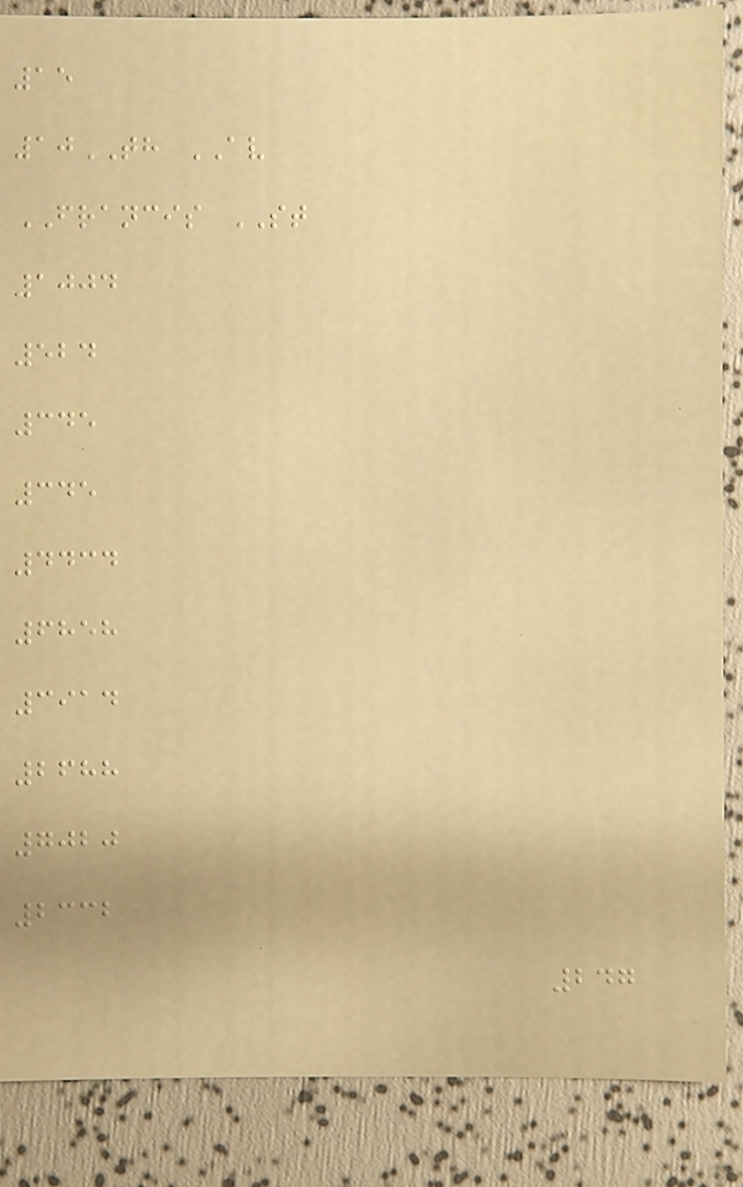15
10TH AV
FRANCIS ST
1004
524
345
345
4434
6858
3914
2688
7020
2332
247
